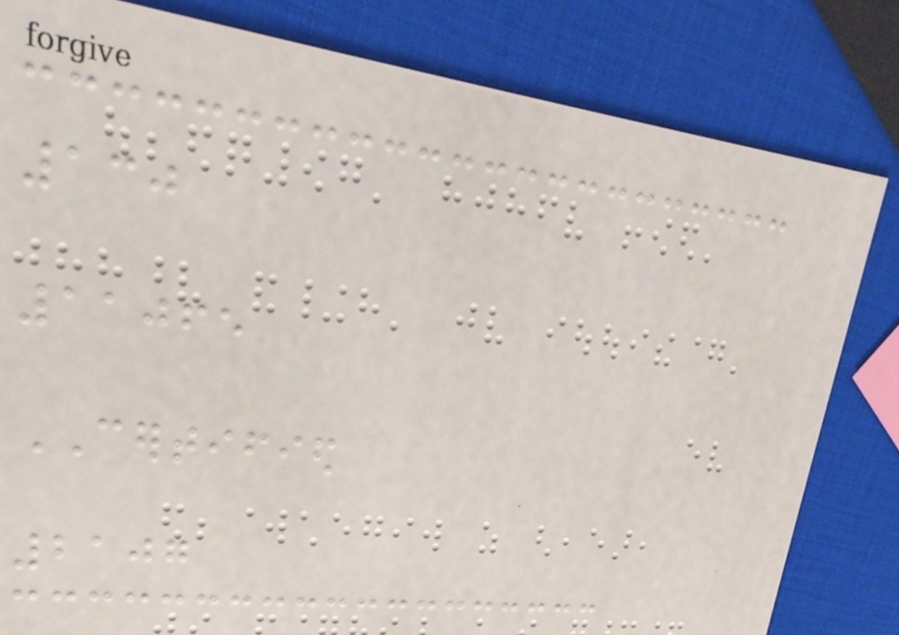130
11065
CERTIFIED
2107
